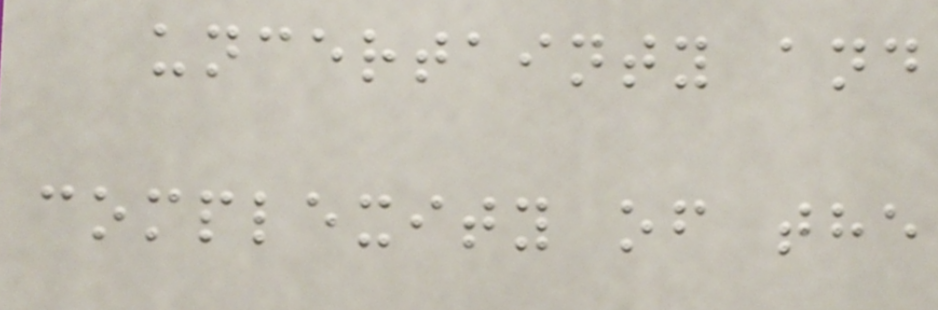uncertainty and
complexity of the
